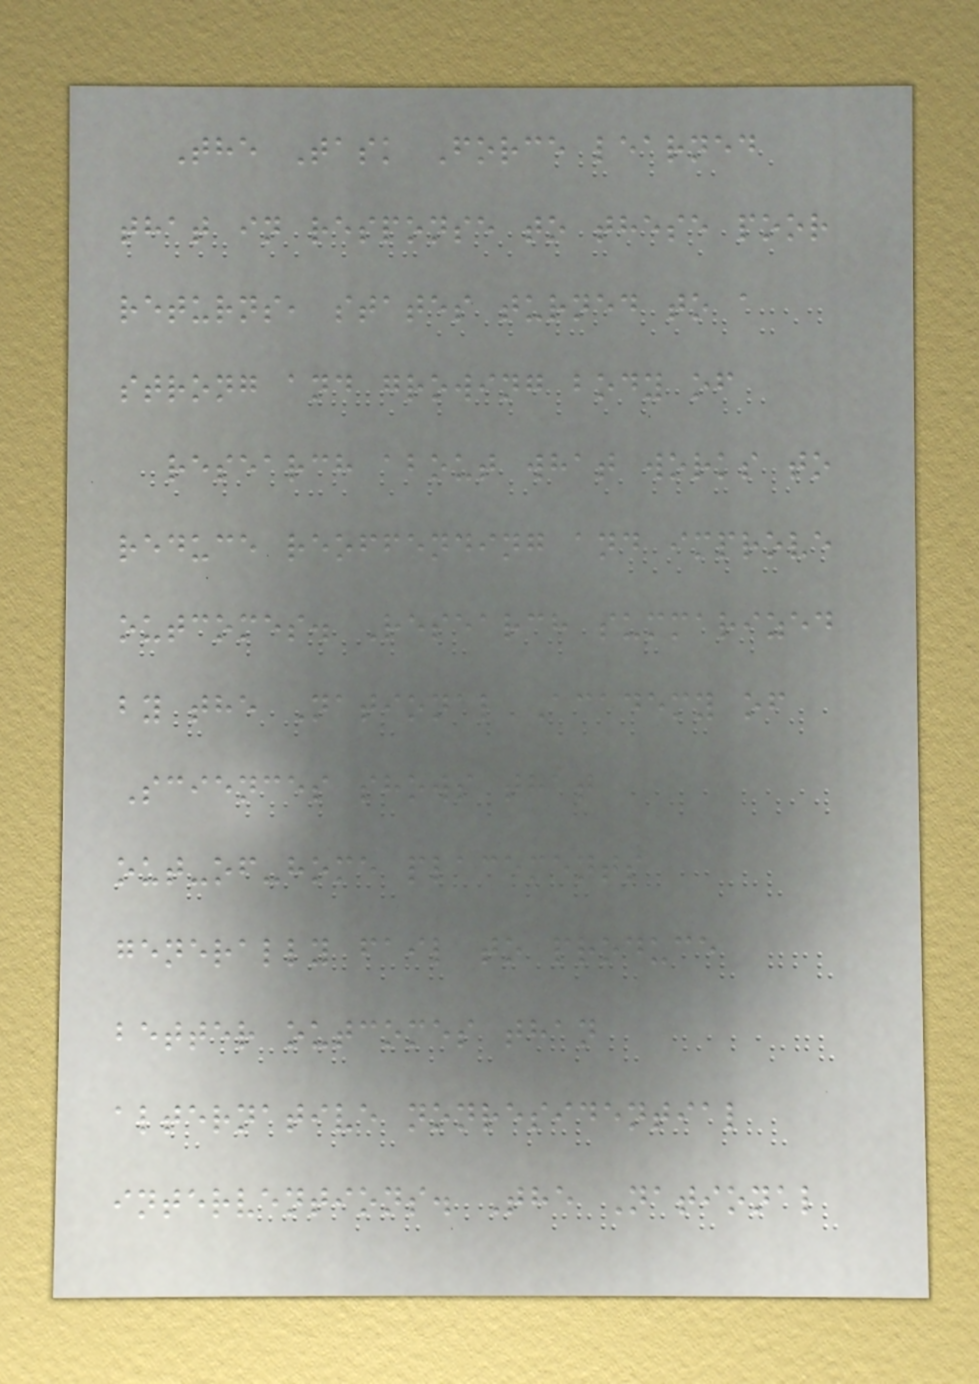The Task Force learned
that in response to these poor
returns, states turned to a
strong and growing body of
research about what works to
reduce reoffending and improve
outcomes. Research summarized
by the National Academy of
Sciences shows that
out-of-home placements
generally fail to produce
better outcomes than
alternative nonresidential
interventions. The National
